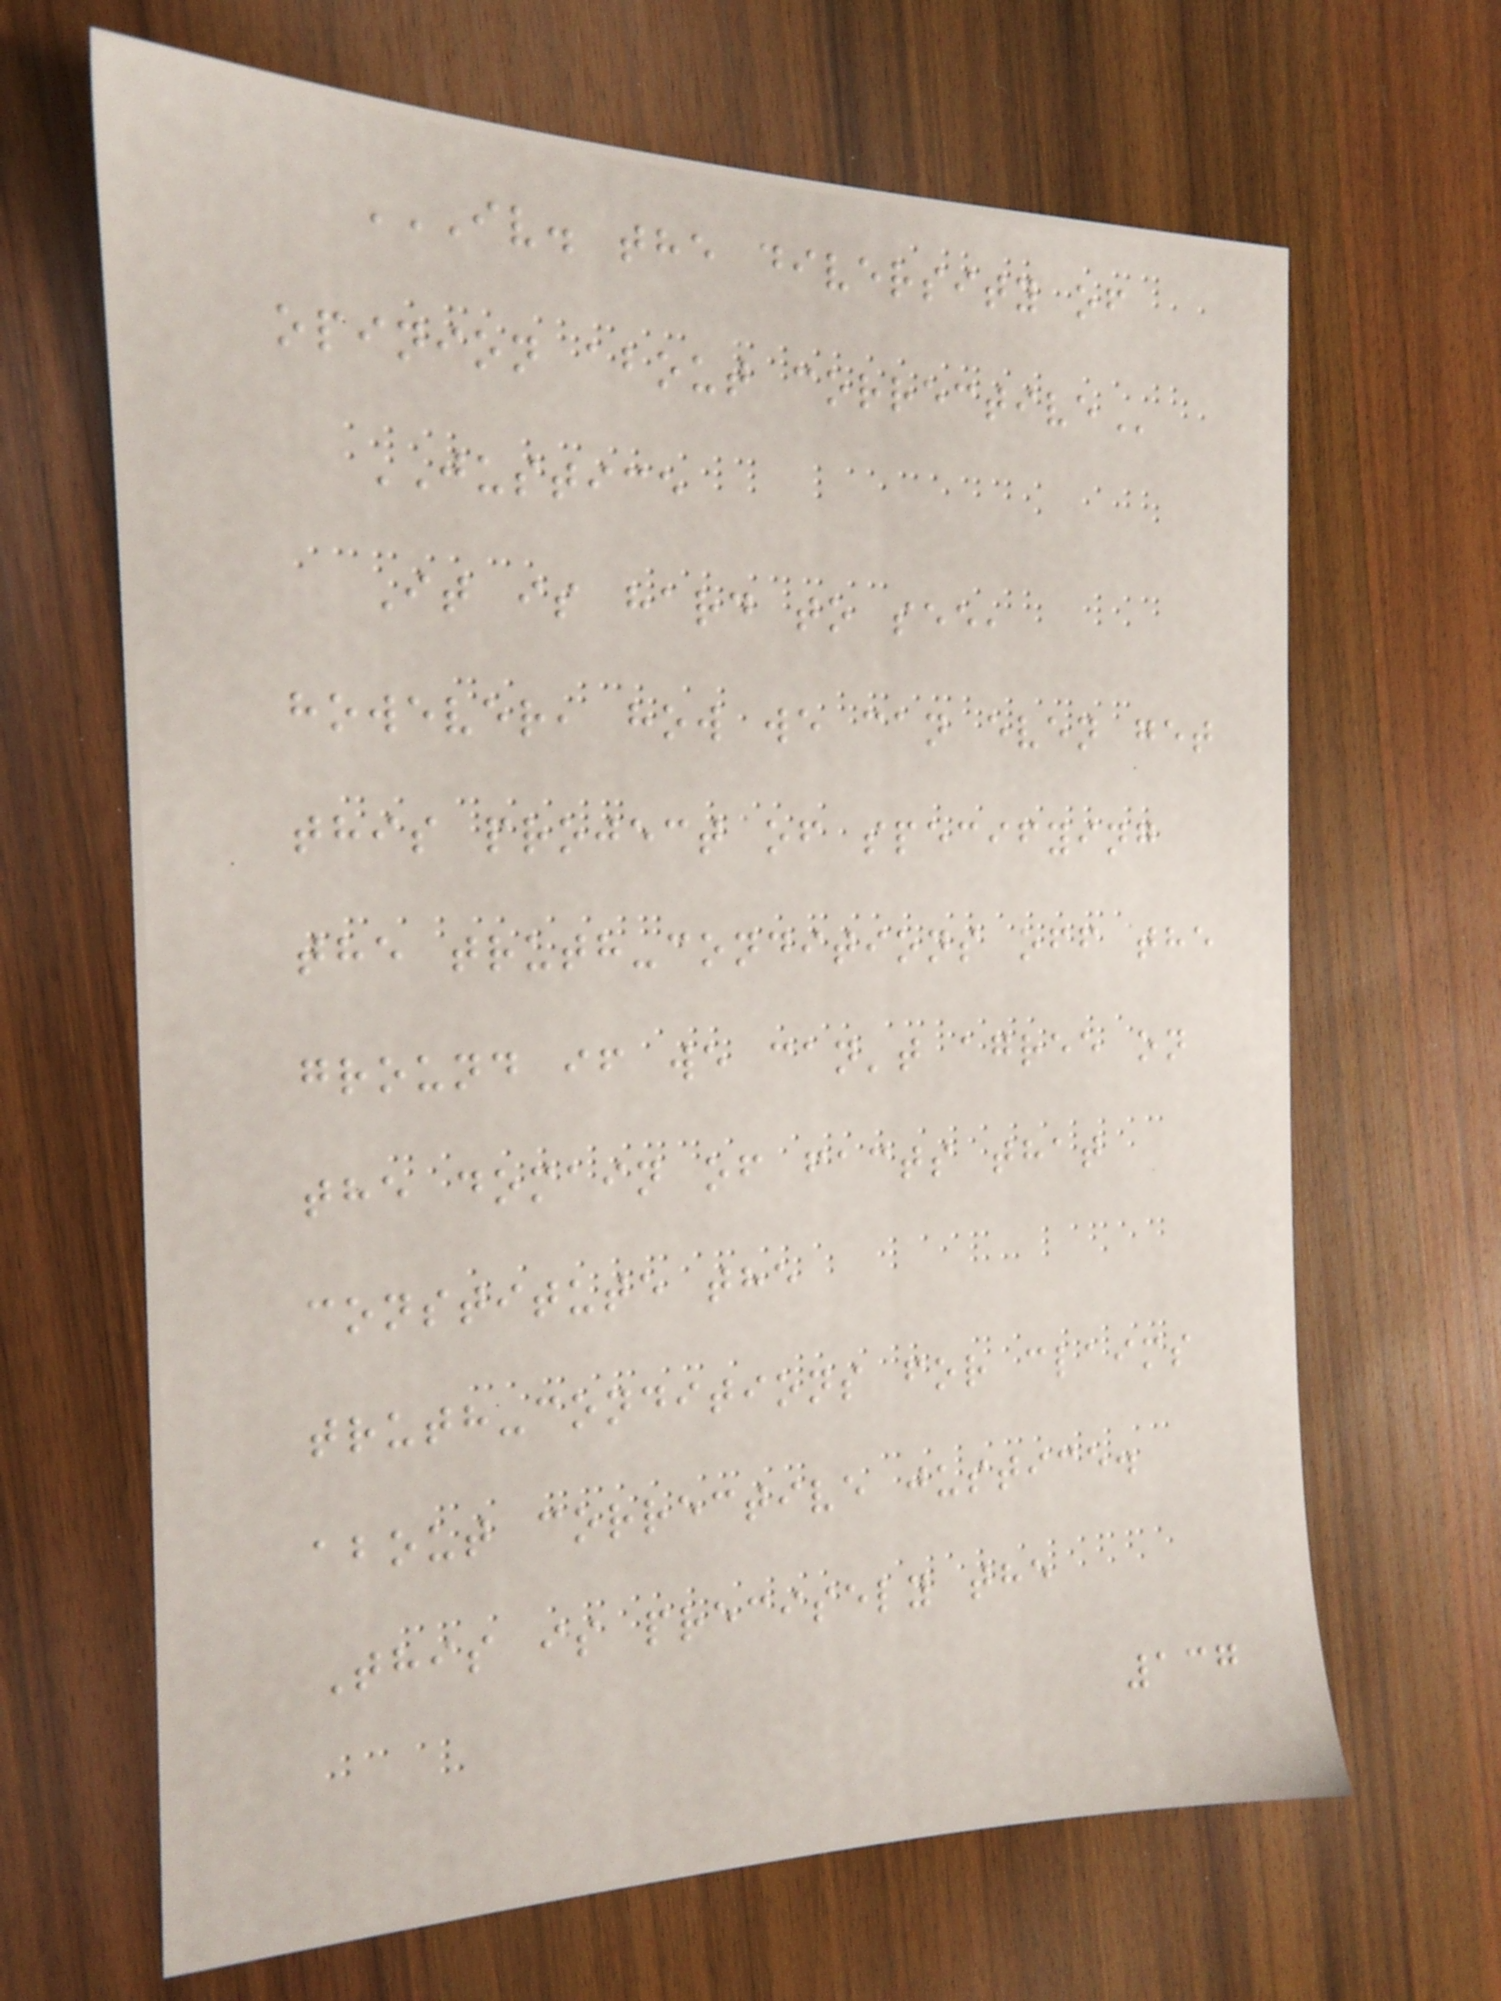IV. THE DIVERSITY OF
OPINION ABOUT CORRECTIVE
JUSTICE
It is hard to see,
however, how we can even get
this project of specifying
the truth-conditions off the
ground if we can't agree on
the domain of facts that
constitute the
truth-conditions for claims
about corrective justice.
This is precisely the
137
